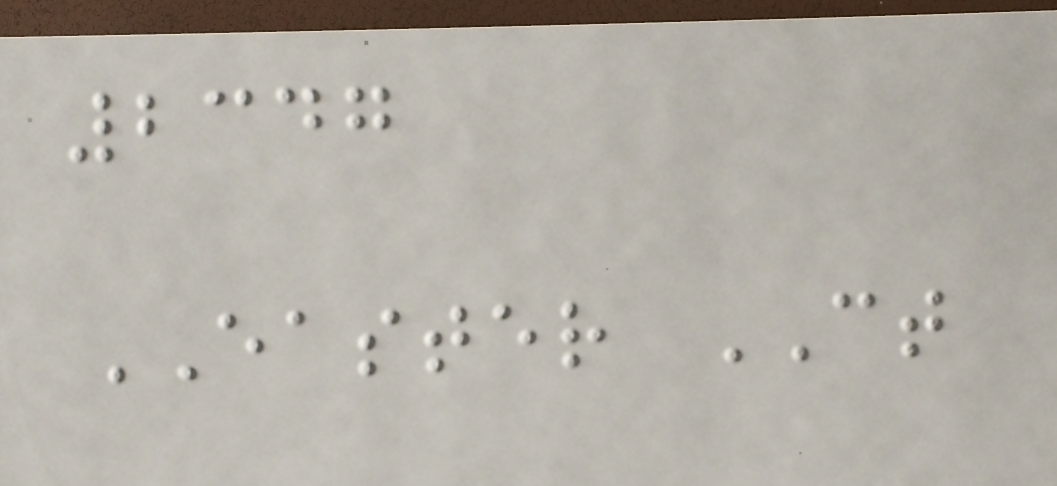2347
EASTER CT
